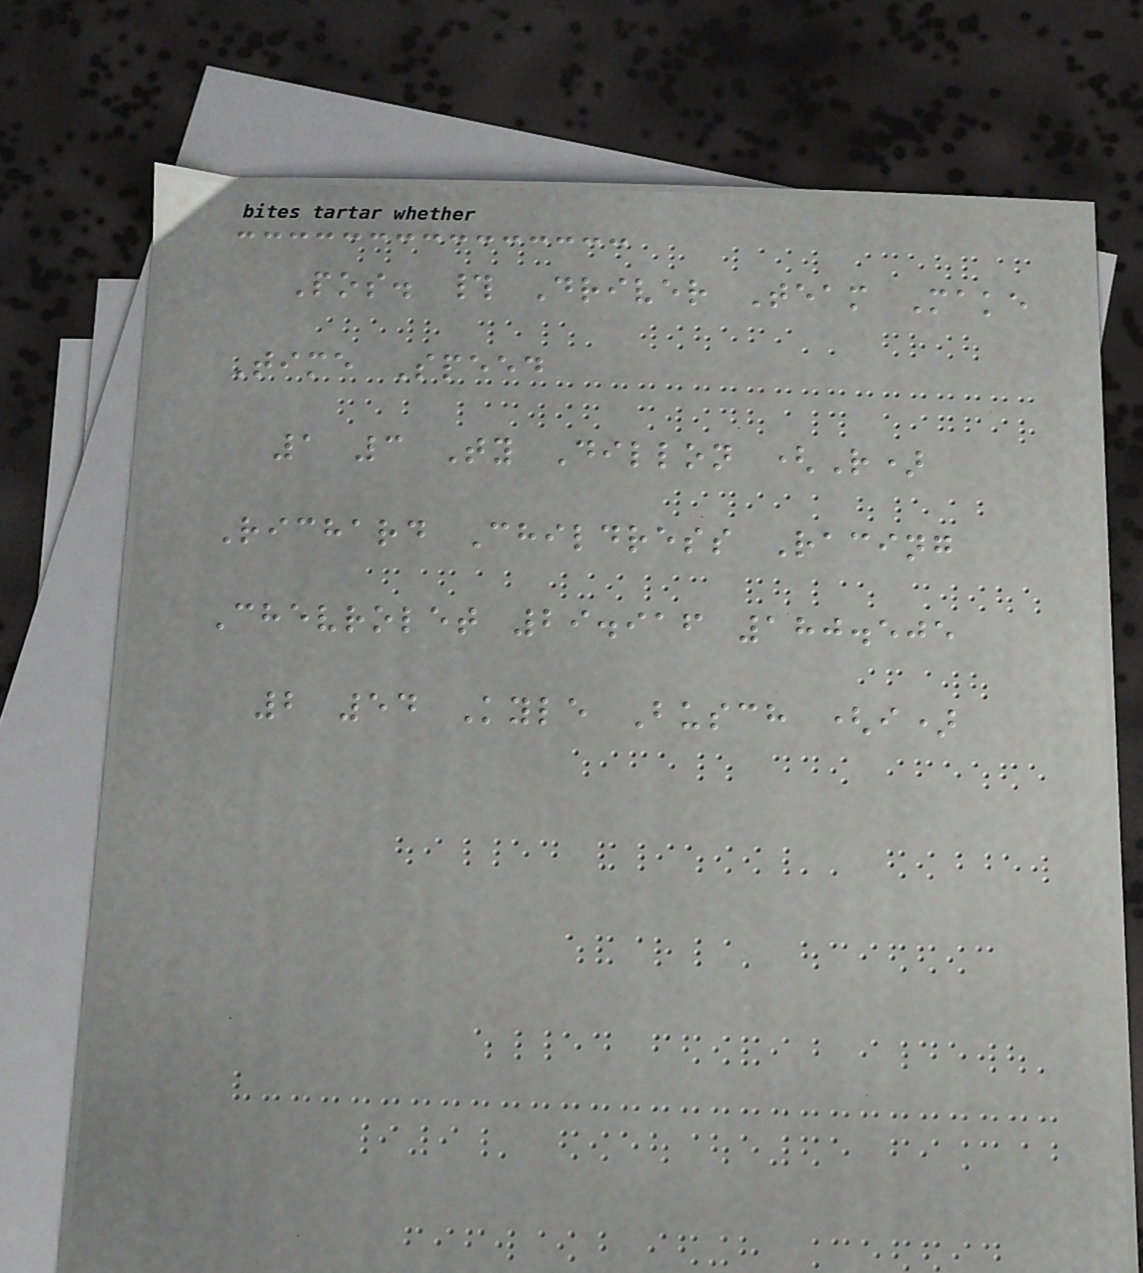Pos. # Driver Team Make
Time Speed
1 3 Ty Dillon (R)
Richard Childress Racing
Chevrolet 29.916 180.505
2 54 Kyle Busch (i)
